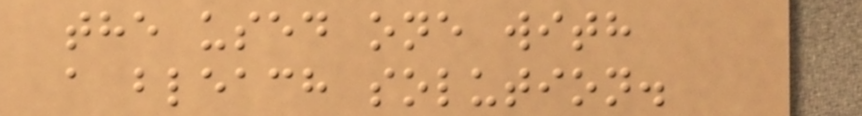the used one with
a bleach solution.
